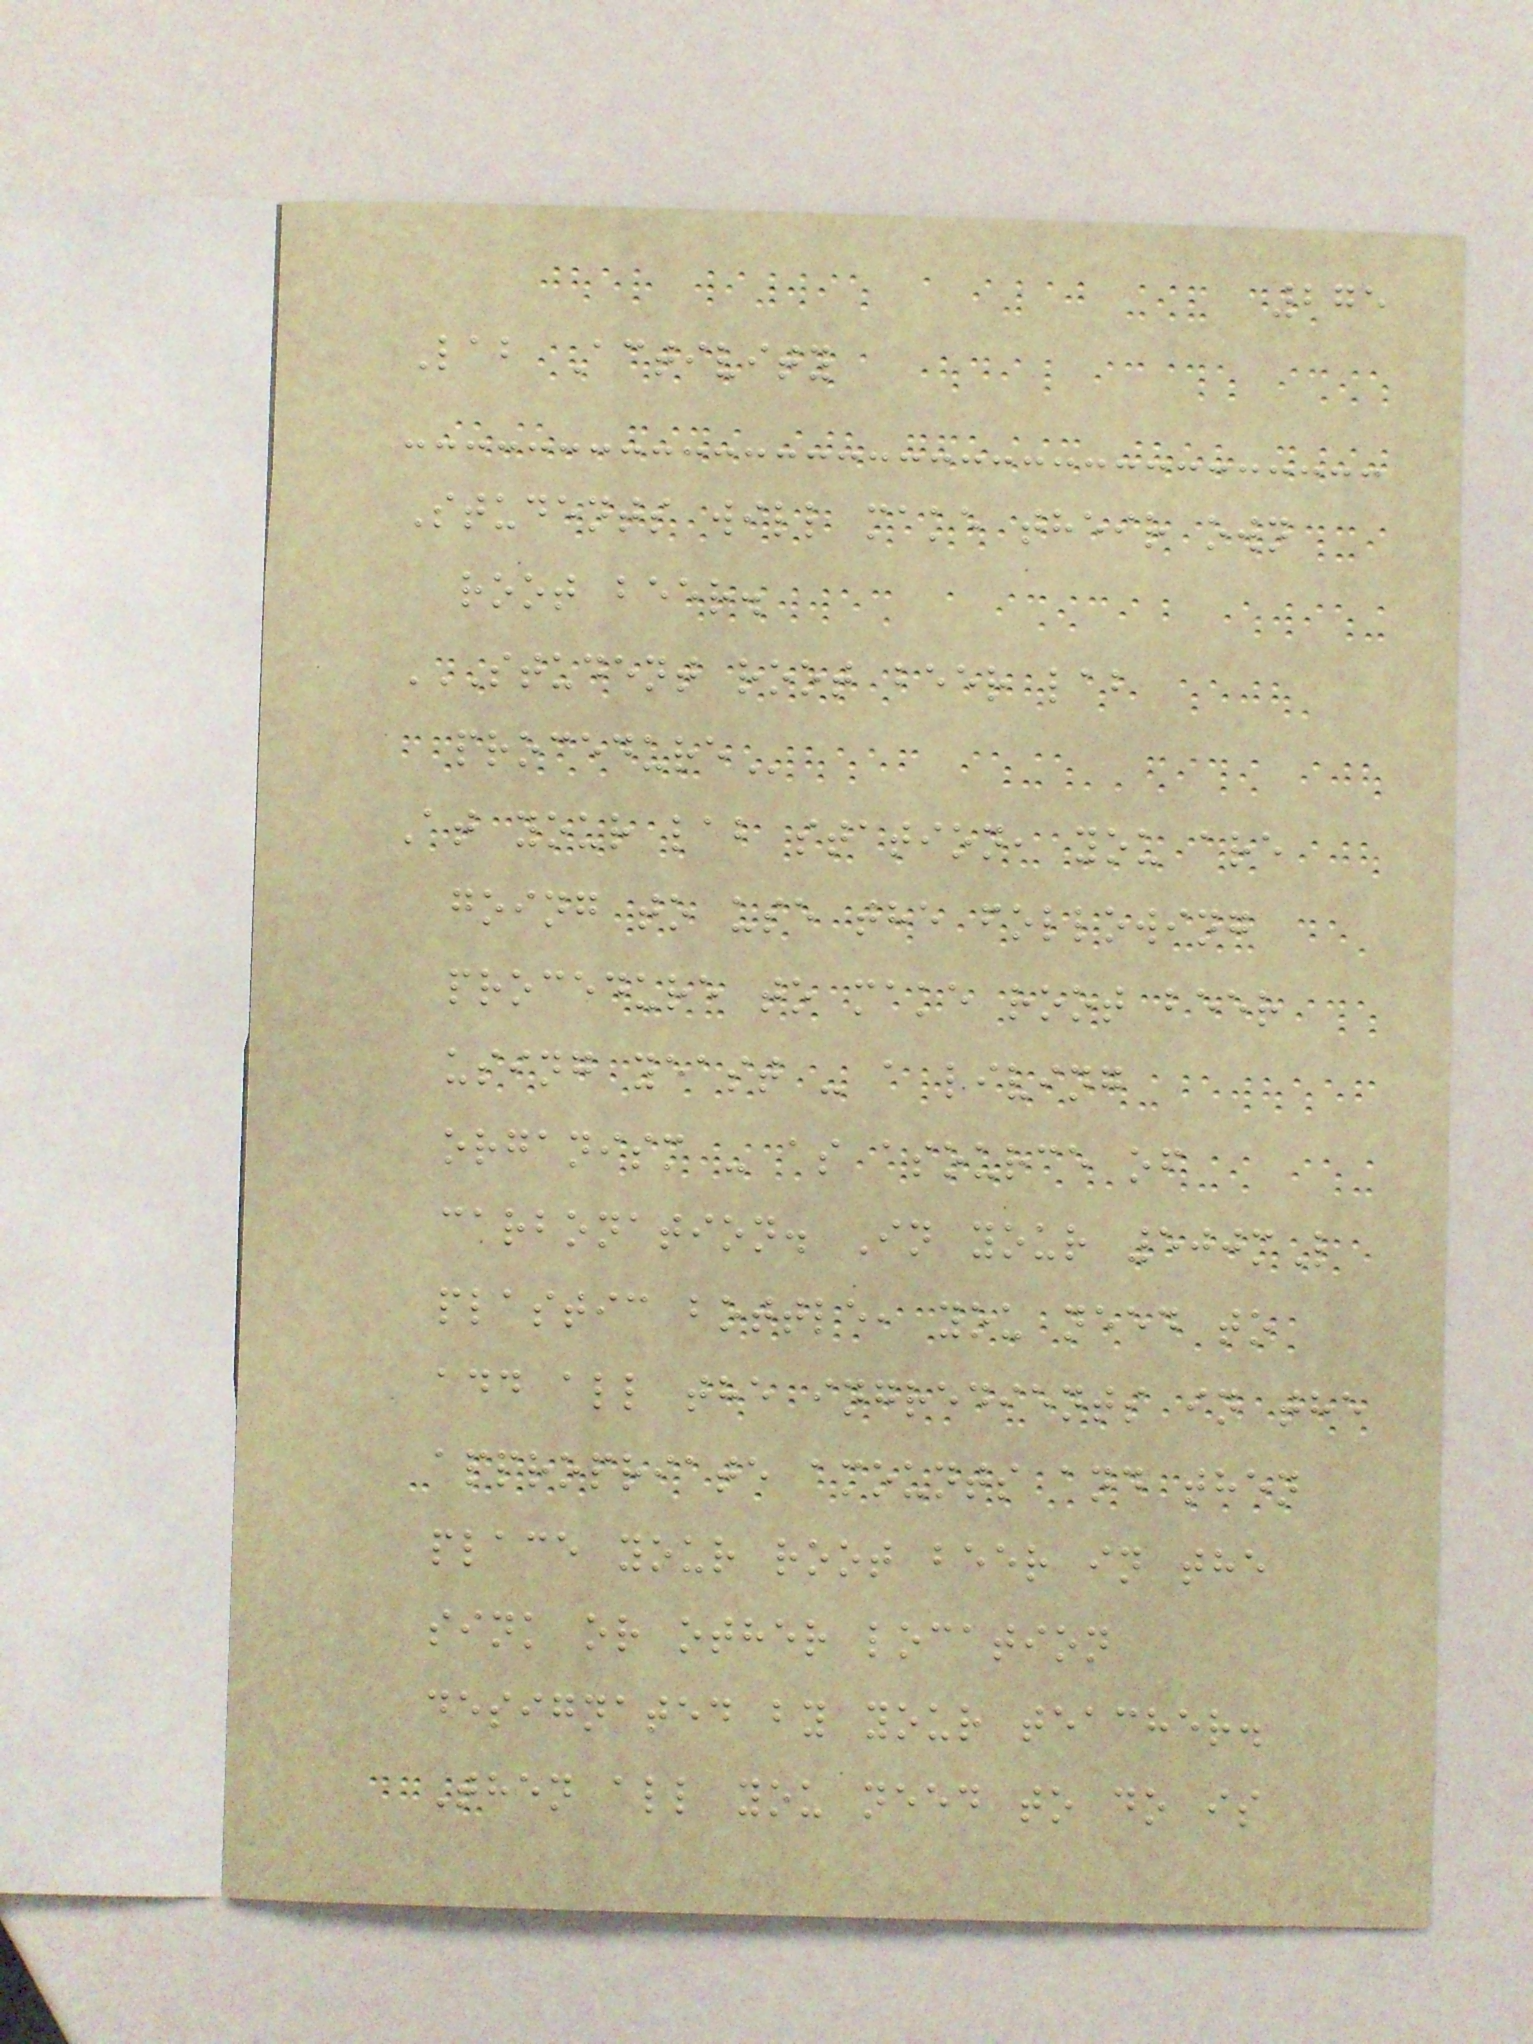275
Lab Activity
Students will make their own
root beer.
STUDENT ROOT BEER LAB
PROCEDURE
At your lab station, you are
going to use the following
procedure to make root beer
using yeast - a living
organism - as asource of
carbonation. In your 500mL
plastic bottle, you need to
add all the ingredients in the
appropriate amounts and then
place your root beer in the
sink or other location
designated by your teacher.
Then all you need to do is
